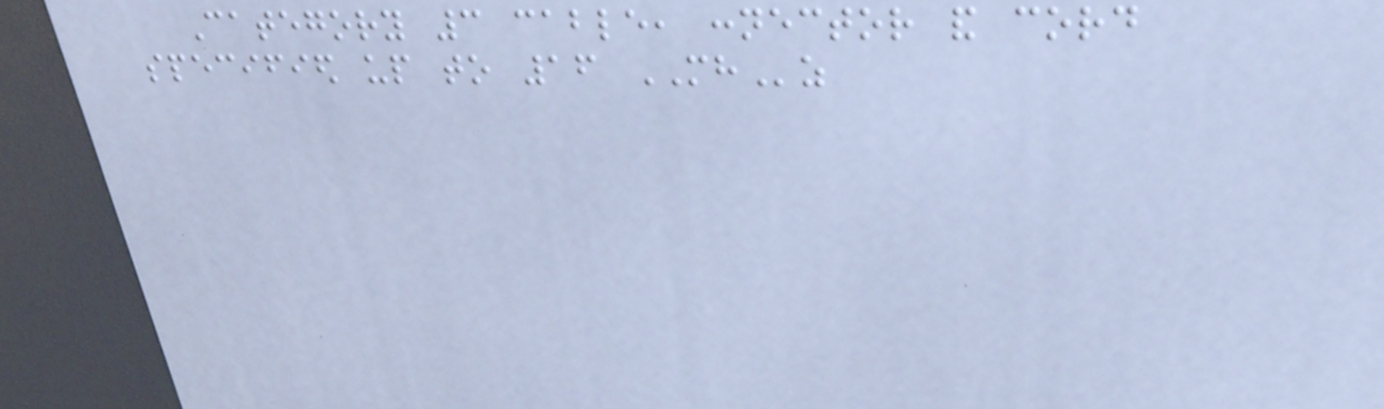Category 3 cable, connector and cord
specified up to 16 MHz
